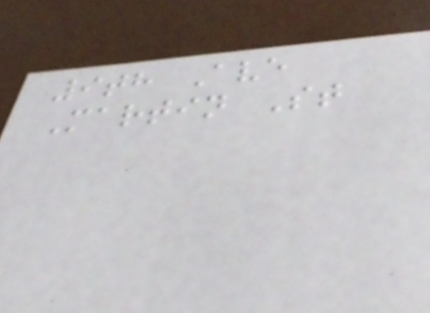9th Ave
Martin St
